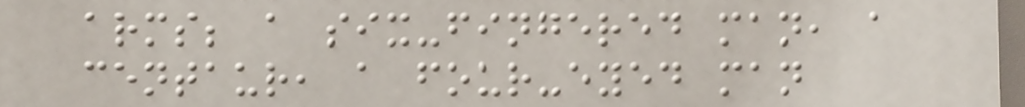arms; a six-fingered man, a
centaur, a four-eyed man
